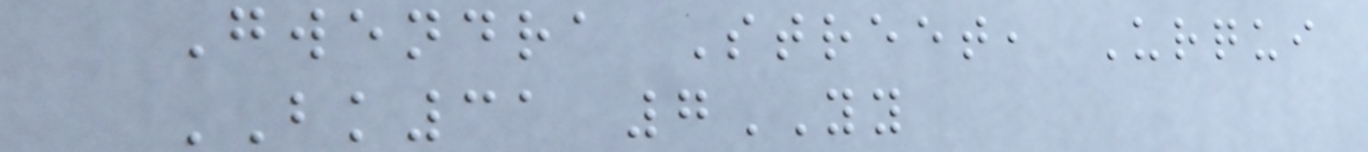Gwendra Street, Urqui
BK31 7YY
